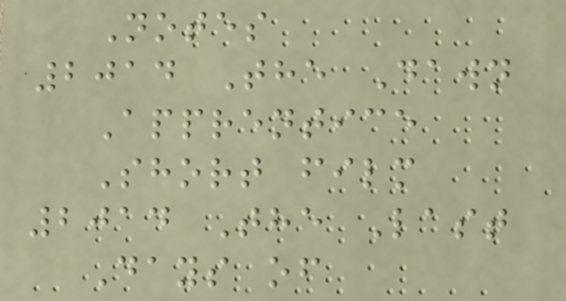Notes
2014 The Dawn
Apprentice
Short film
2014 The Last
Days of
